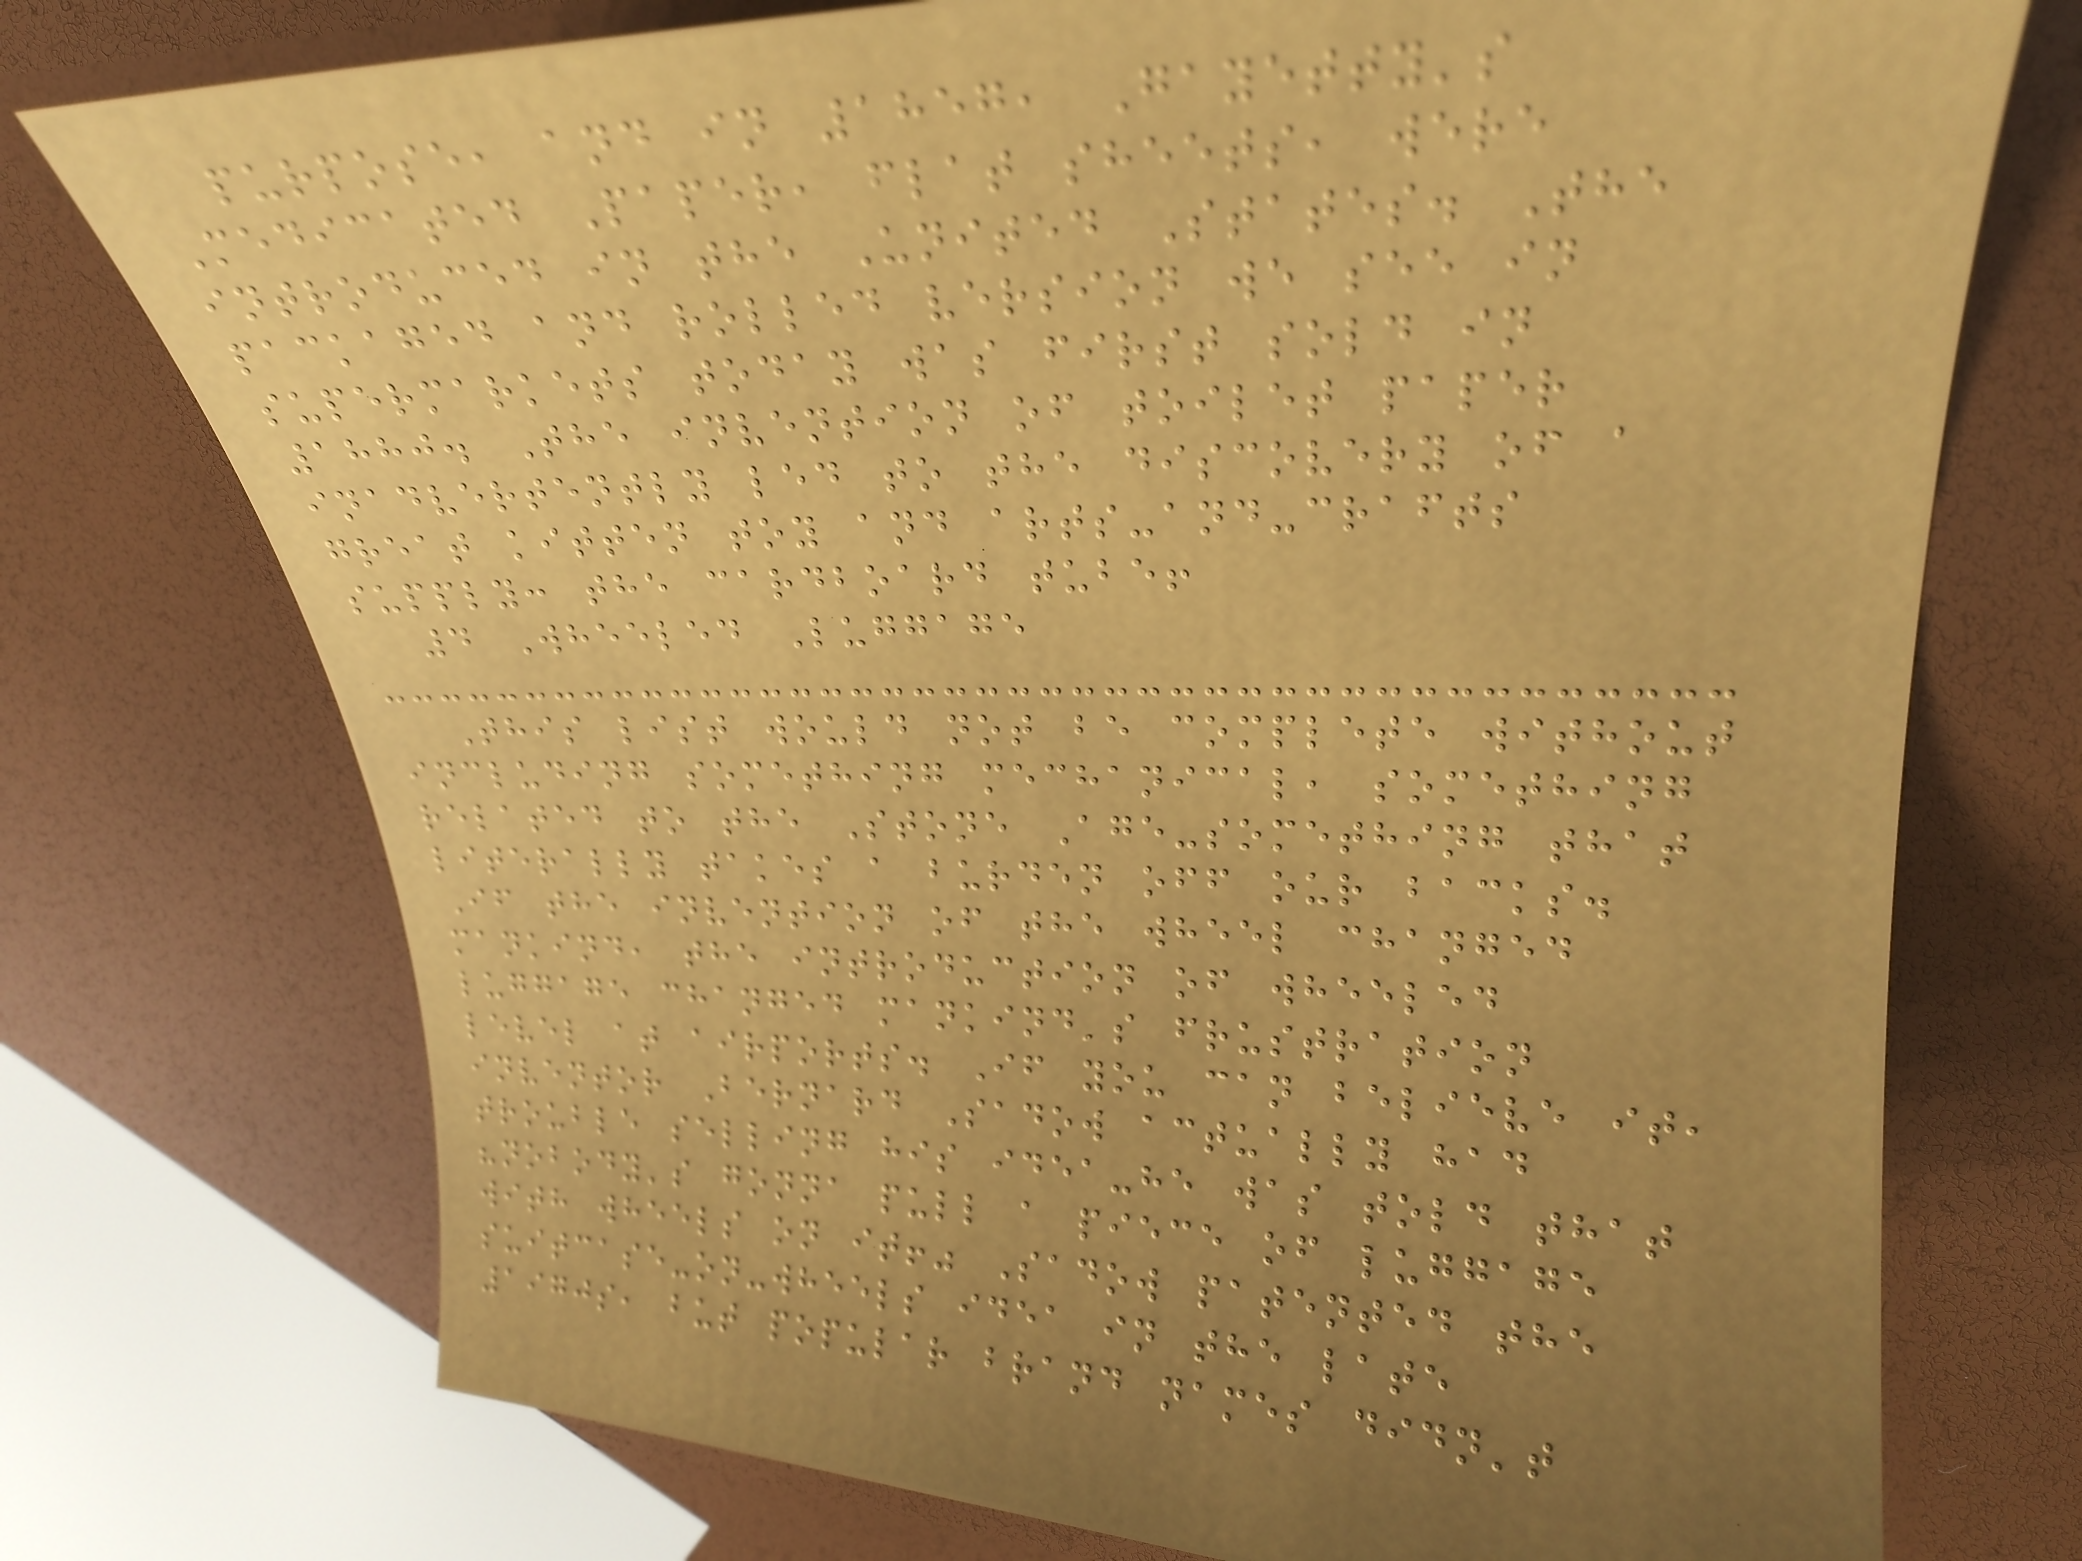purpose, and in 1857, Gayetty's
Medicated Paper, flat sheets, were
introduced in the United States. The
packaged and rolled version we see in
supermarkets today was first sold in
1880. The invention of toilet paper
inadvertently led to the discovery of a
great kitten toy and arts-and-crafts
supply: the cardboard tube!
4 Wheeled Luggage
This list would not be complete without
including something mechanical, something
related to the Stone Age-something that
literally takes a burden off our backs.
If the invention of the wheel changed
mankind, the introduction of wheeled
luggage changed mankind's frustration
level at airports. If you can believe it,
inventor Bernard Sadow actually had
trouble selling his idea-he was told that
"nobody's gonna pull a piece of luggage
with wheels on it!" Sadow patented the
suitcase-on-wheels idea in the late
1970s, but popular brand names didn't
